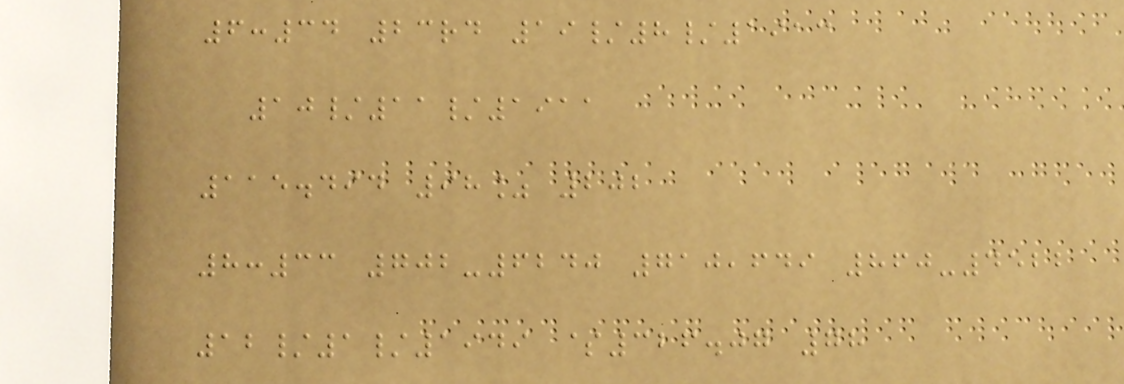6:34 23rd 19/8/1913
10/11/1911
115.494 98% 202
8:33 702-6240 710,649 860-4522
12/1/1949 $326.07 78
